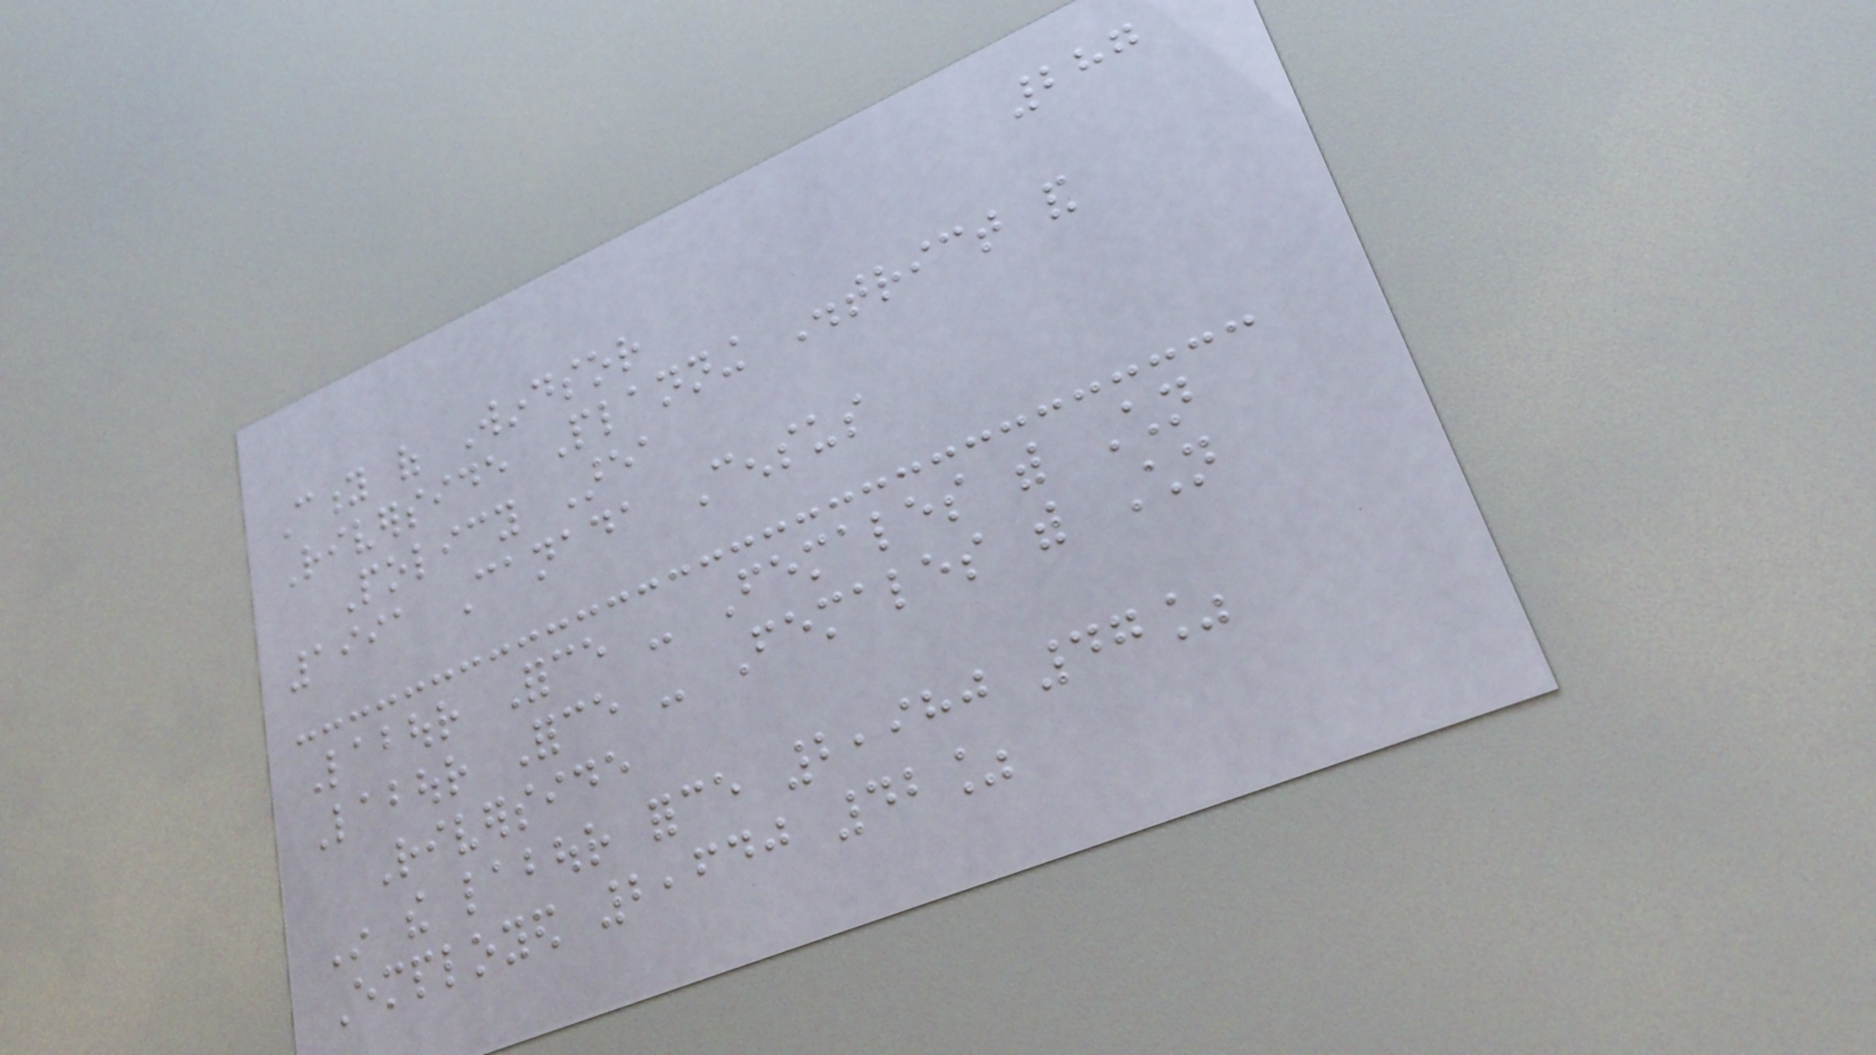287
City of Windsor
Riverside Planning District and
Policy Area
1991 Canada Census
Labour Force - Females with Children
Labour Force - Females with Children
Riverside
In the labour force 2,980 47%
Employed 2,640 42%
